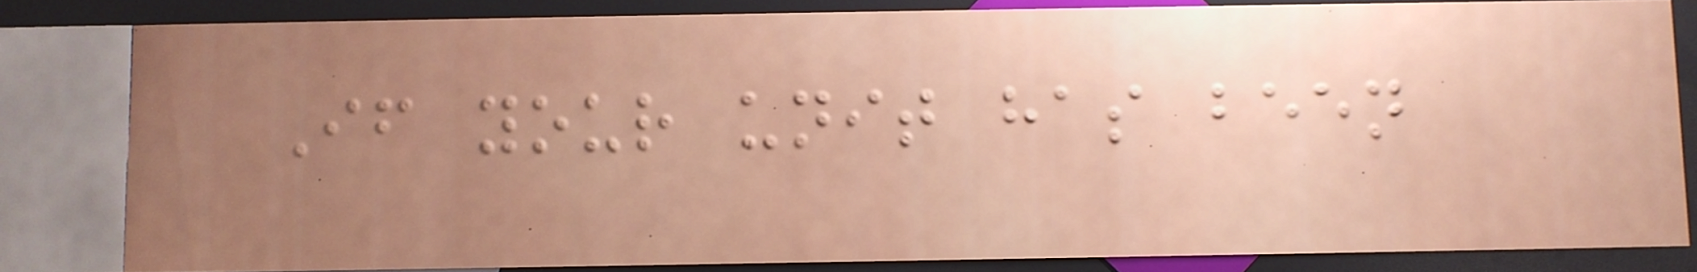If your unit has been
